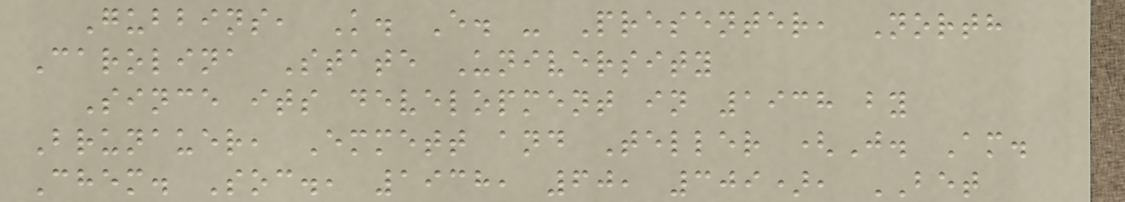Gubbins, K. E. - Presenter, North
Carolina State University
Since its development in 1938 by
Brunauer, Emmett and Teller (J. Am.
Chem. Soc., 1938, 60, 309), BET
